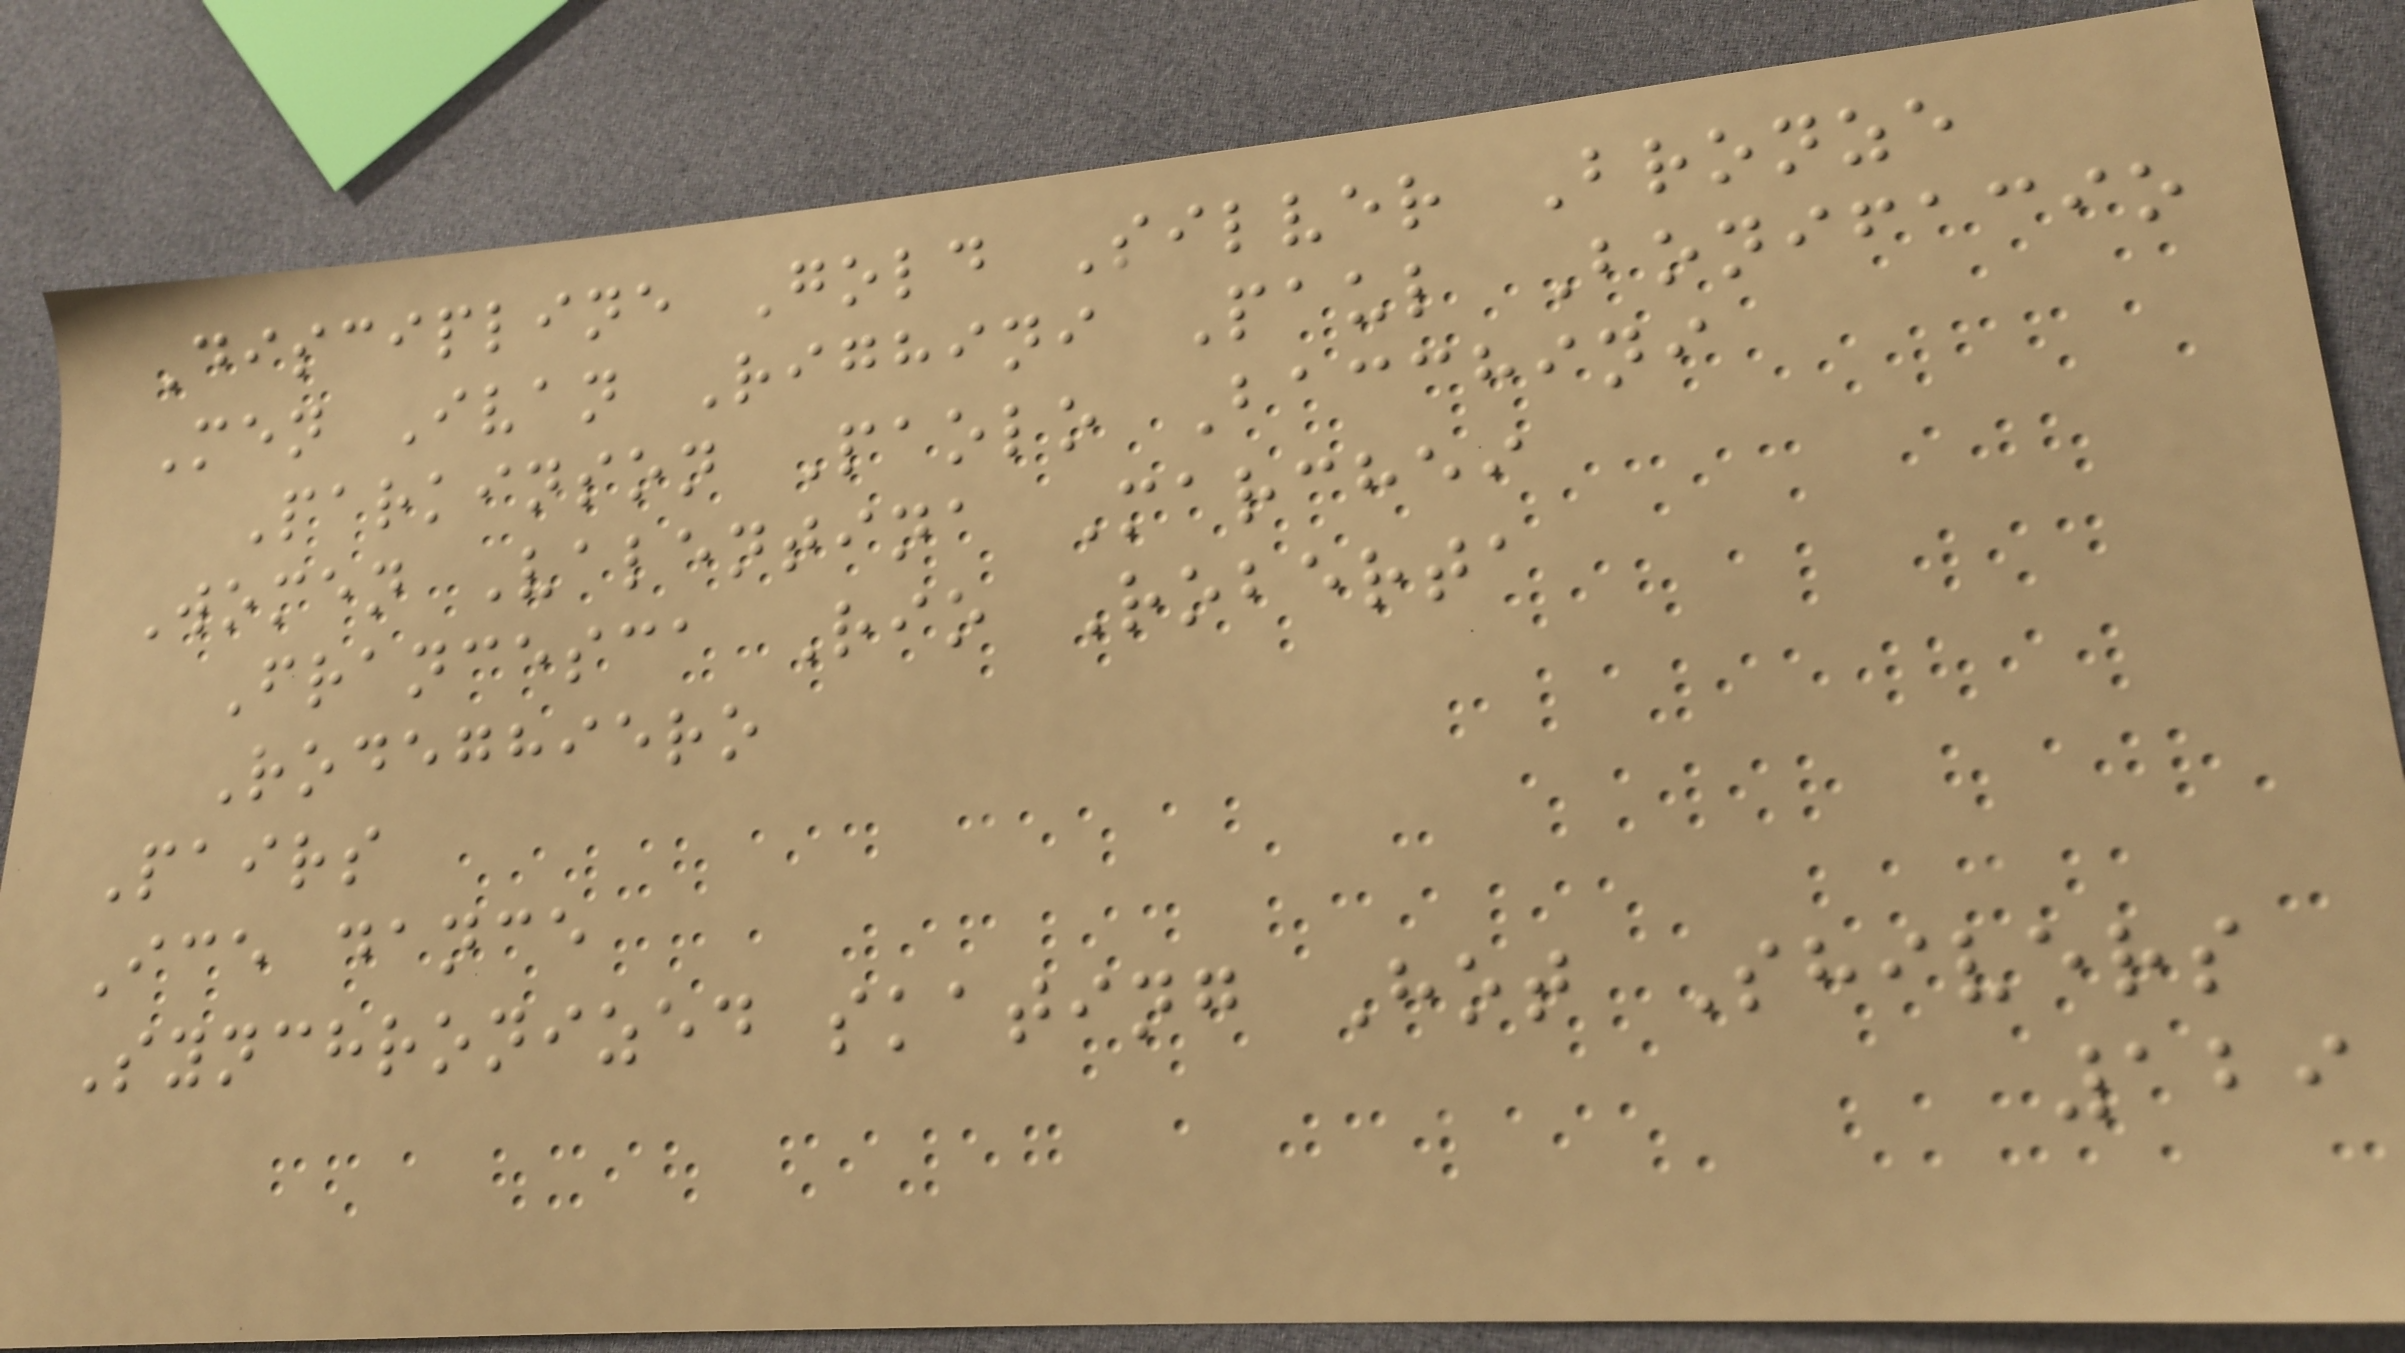Discipline Gold Silver Bronze
Men Ivan Righini Paul Bonifacio
Parkinson Paolo Bacchini
Women Valentina Marchei
Francesca Rio Roberta
Rodeghiero
Pairs
Ice dance
Synchronized skating Hot Shivers
129
